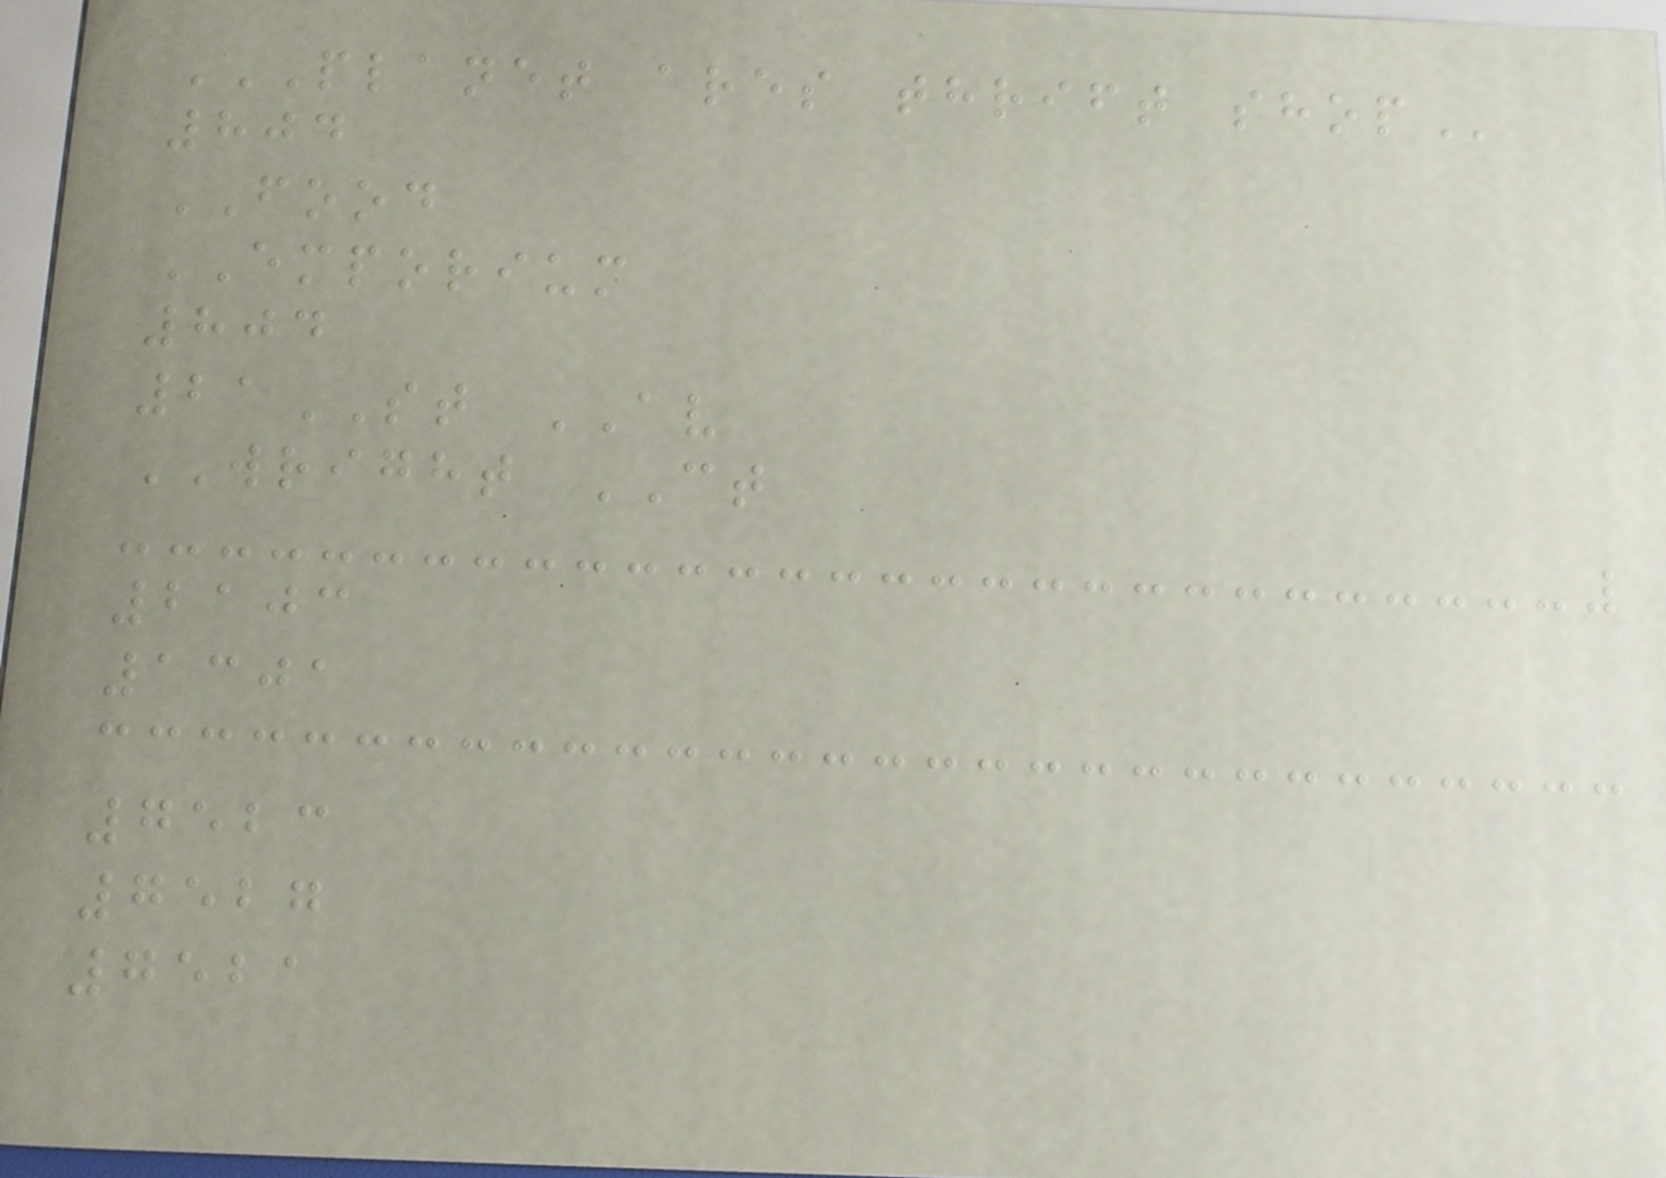PLANET ARES THRIFT SHOP
804
FOOD
EMPORIUM
804
21ST AV
WRIGHT CT
2103
1301
7523
7527
7521
